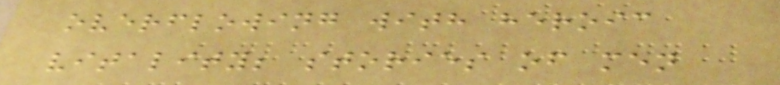overflowing with heroic
vitality; stories of men
